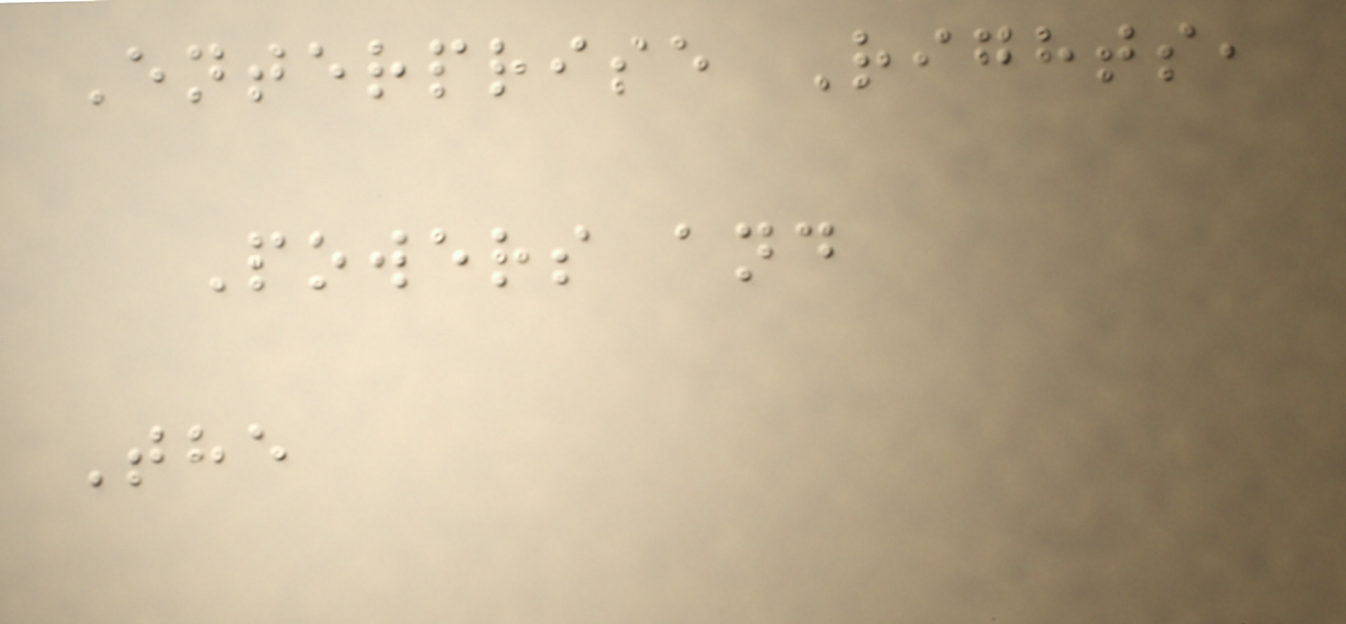Enterprise Rights,
Powers and
The
